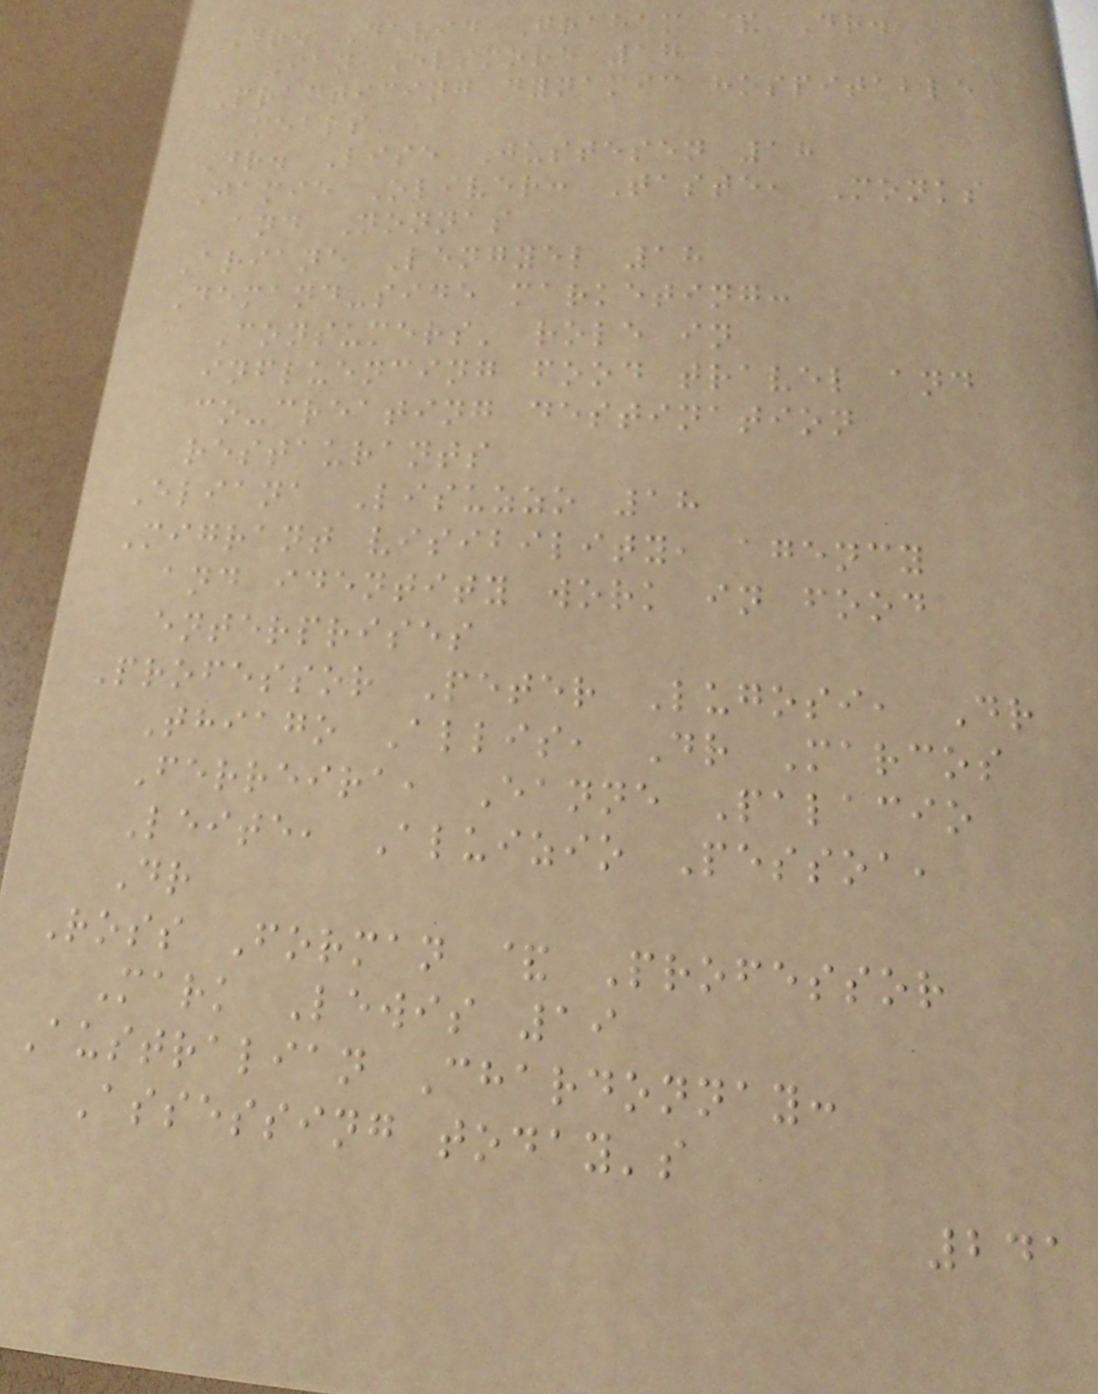Dr. David Graham & Dr.
Ian Elsmore 17
Practicing dynamic hospitable
meals
Dr. Lise Justesen 18
Jamie Oliver: Taste, Monks
and Nonnas
Ariane Lengyel 18
Demand-side marketing:
Consumers' role in
influencing food travel and
co-creating destination
restaurants
Eliana Lisuzzo 18
Migrant visibility, agency
and identity work in food
enterprises
Professor Peter Lugosi, Dr
Thiago Allis, Dr Marcos
Ferreira, Eanne Palacio
Leite, Aluizio Pessoa,
Dr
Ross Forman & Professor
Mark Lewis 19
Australian Chardonnay:
Assessing today's
241
